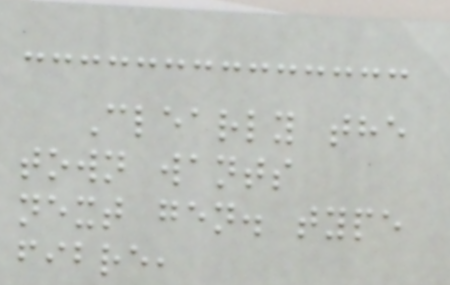Clearly the
town wants
next gen. type
fibre,
